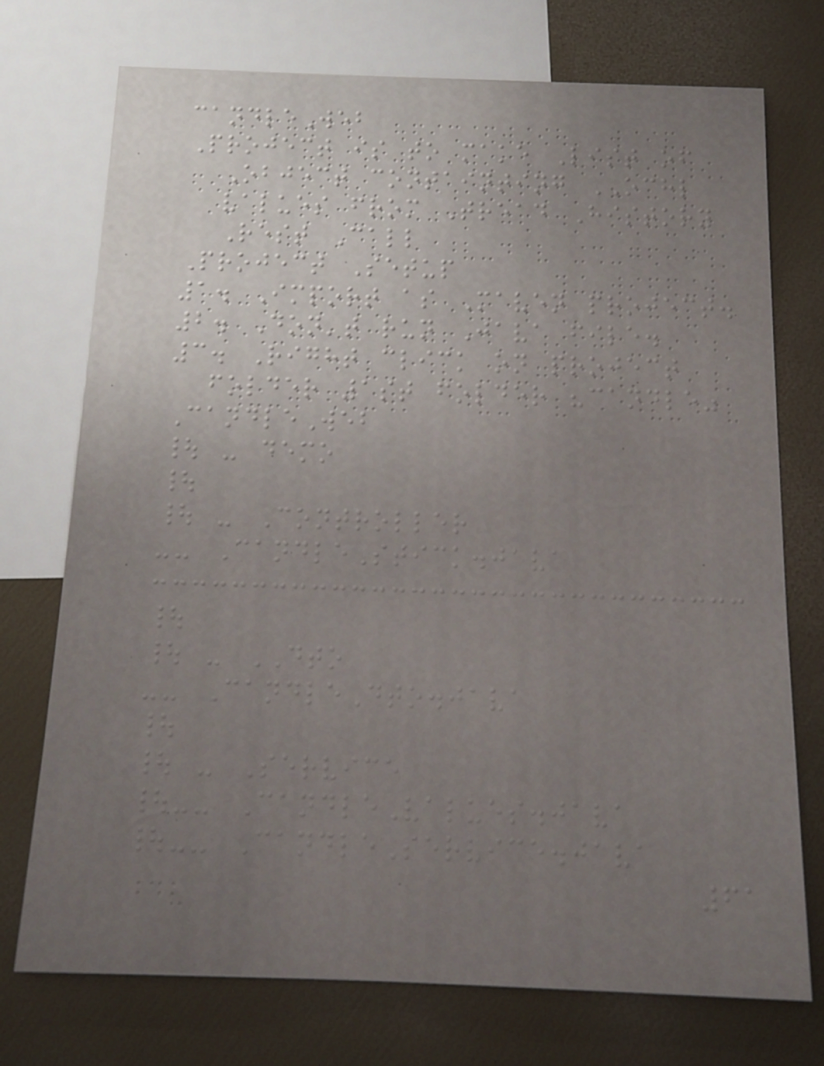candleWeb
Project is to make List of
Object containting OCHL
values from Tread History
Rest Call
Project Setup
1. Import as Maven project.
2. Don't run Java file.
3. Right click on project
folder 1st folder "candle"
CandleWeb
| - demo
|
| - Controller
-- CandleStick.java
|
| - DTO
-- CandleDto.java
|
| - Service
|-- CandleValues.java
|-- CandleService.java
61
